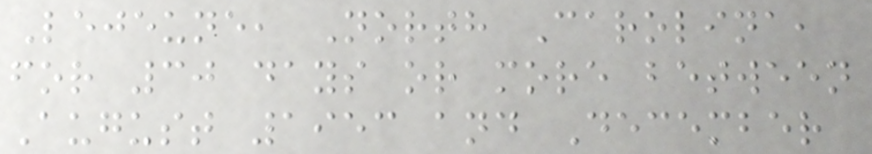Lejeune, North Carolina,
for 30 days or more between
August 1953 and December
